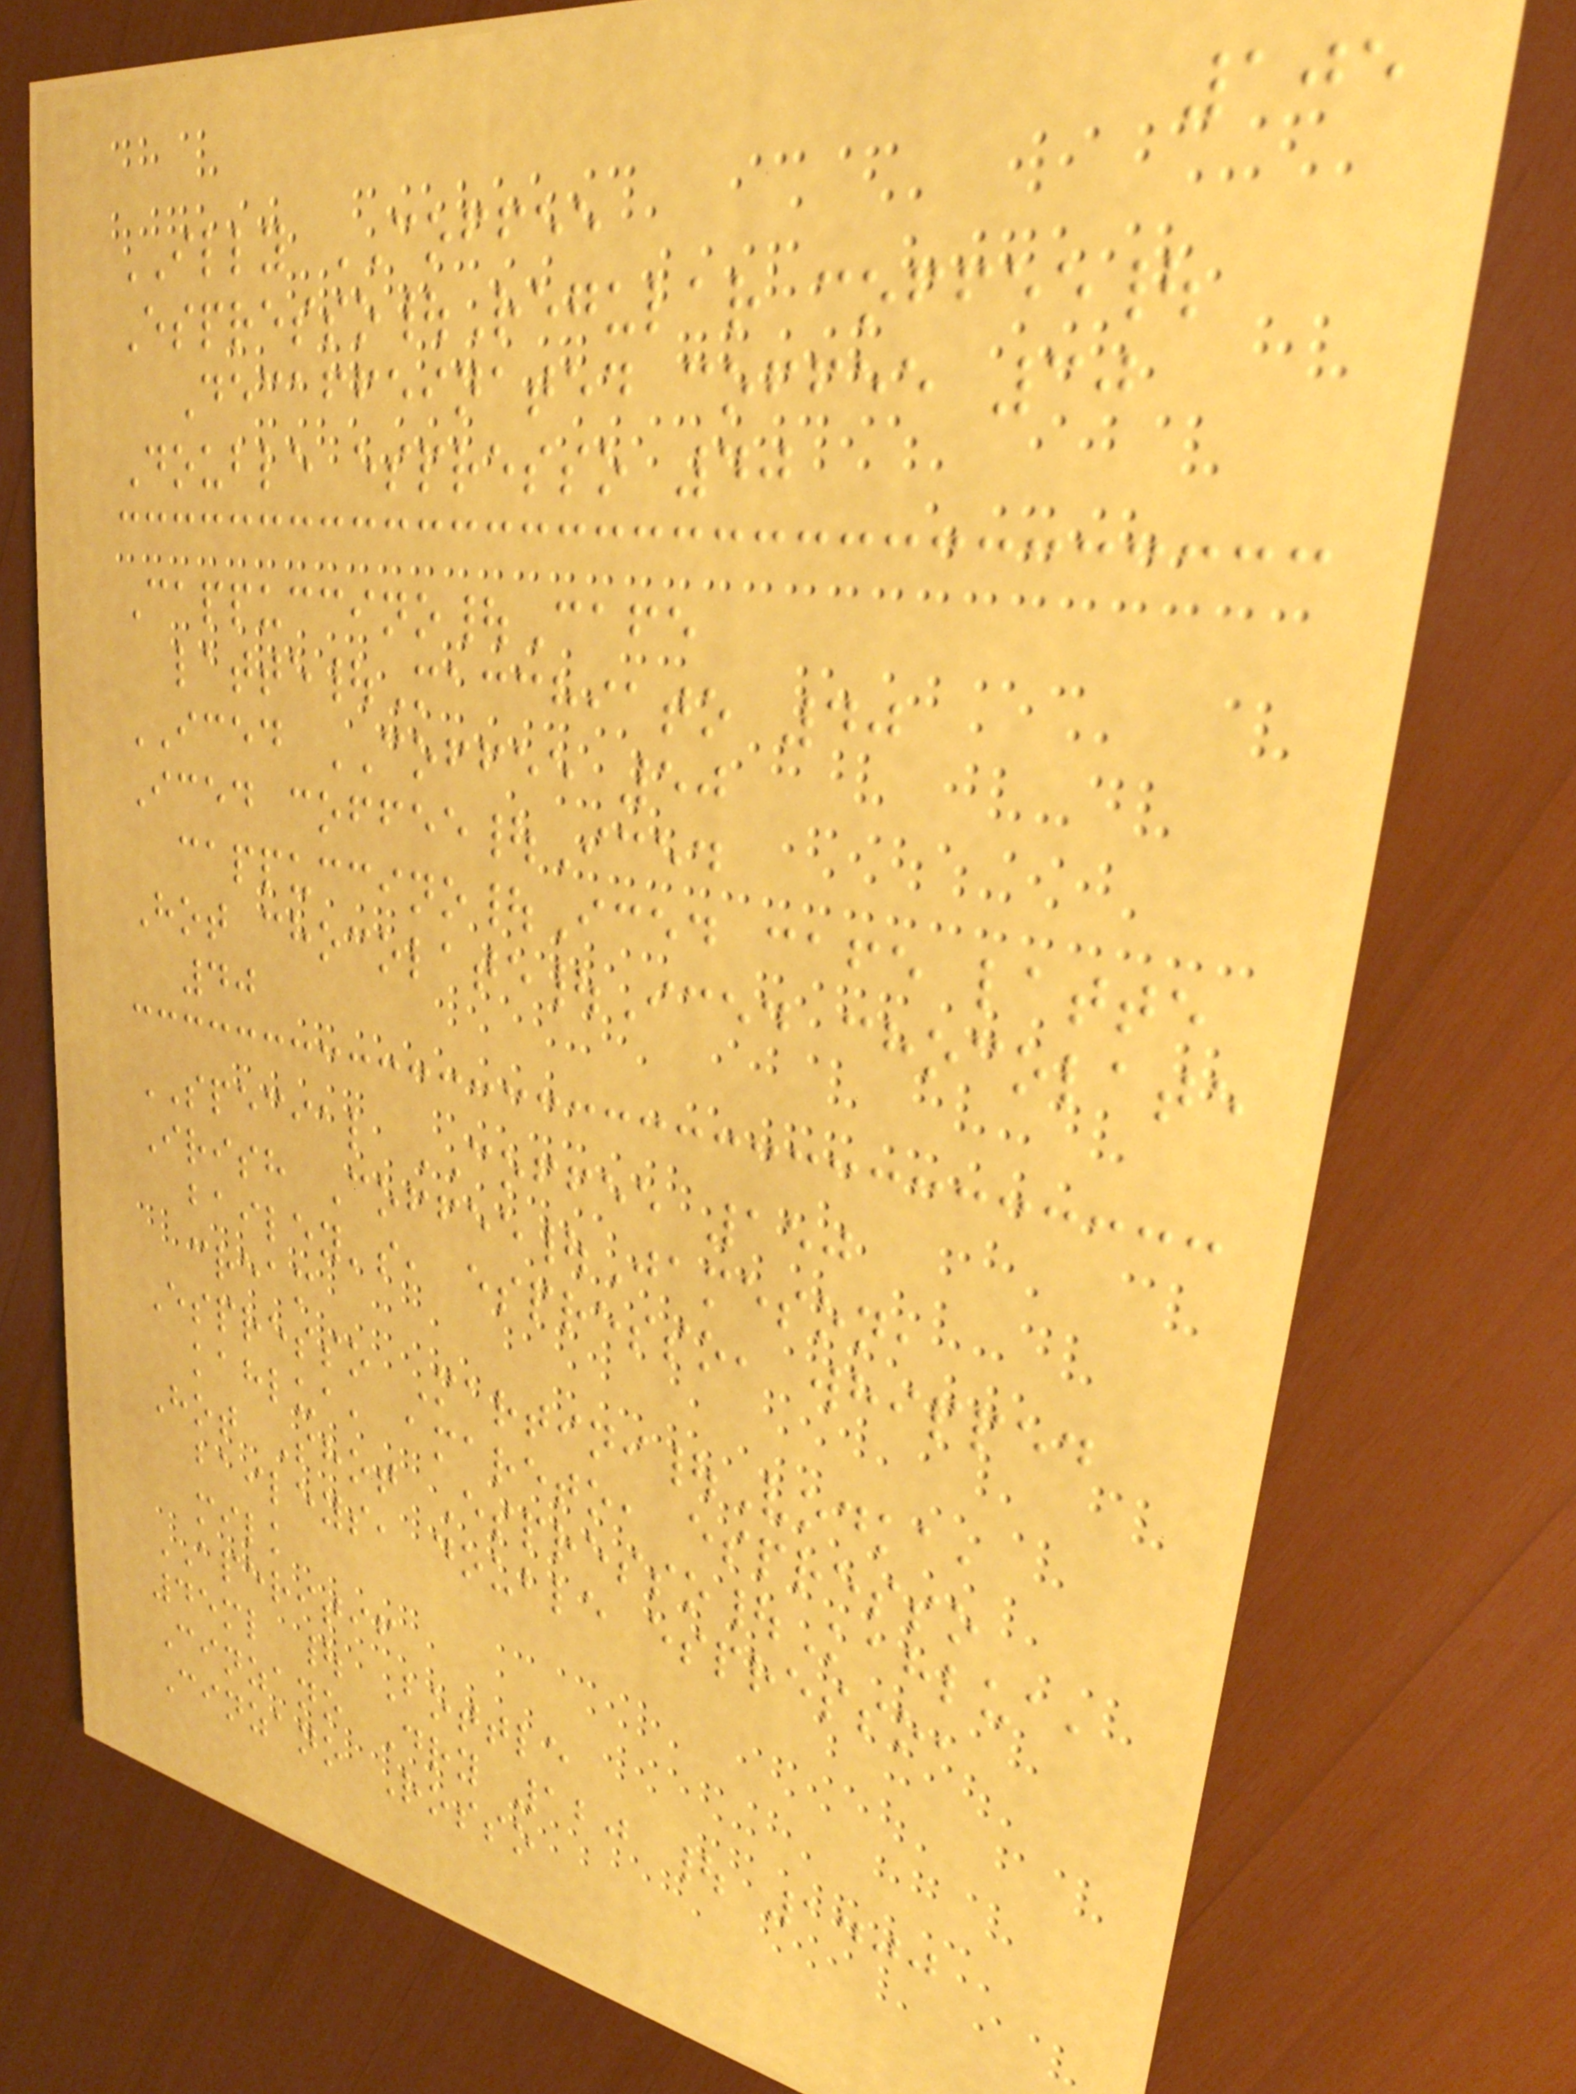105
ILLY COFFEE
Espresso|Regular coffee|
Decaffeinated coffee 30
Double espresso 40
Cappuccino|Cafe
latte|Macchiato 40
ICED COFFEE 50
Iced coffee|Iced
cappuccino|Iced cafe latte
Hot chocolate|Iced chocolate
40
SPECIAL COFFEE 150
Irish Coffee|Jameson,
bailey's, espresso, whipped
cream
Espresso Martini|Vodka,
kahlua, amareto, espresso
Hot Shot Espresso|Kahlua,
baileys, double espresso,
milk
APERITIF
45ml | Bottle
Cinzano Dry 120 | 1400
Cinzano Rosso
